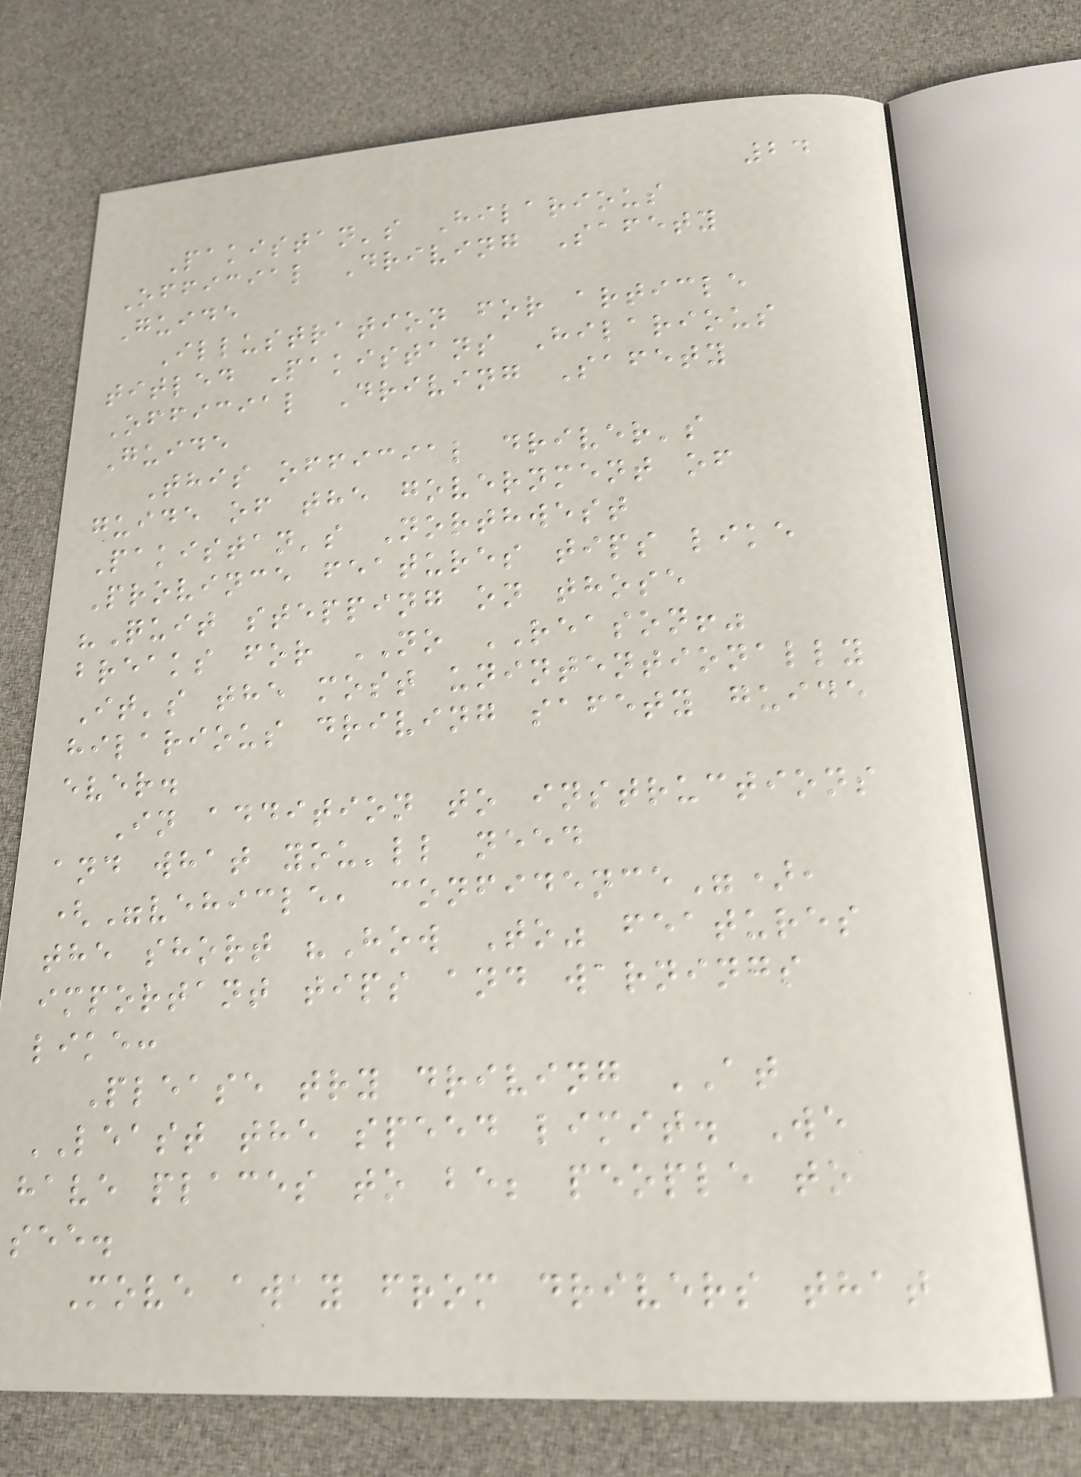24
Pakistan's Hilarious
Official Driving Safety
Guide
Illustration for article
titled Pakistans Hilarious
Official Driving Safety
Guide
This official driver's
guide of the government of
Pakistan's Northwest
Province features tips like
"Quit stepping on those
breaks for NO REASON!"
It's the most unintentionally
hilarious driving safety guide
ever.
In addition to instructions
and what you'll need
("vehicle, confidence"),
the short "How To" features
important tips and warnings
like:
Please try driving AT
LEAST the speed limit. We
have places to be; people to
see.
Move away from drivers that
